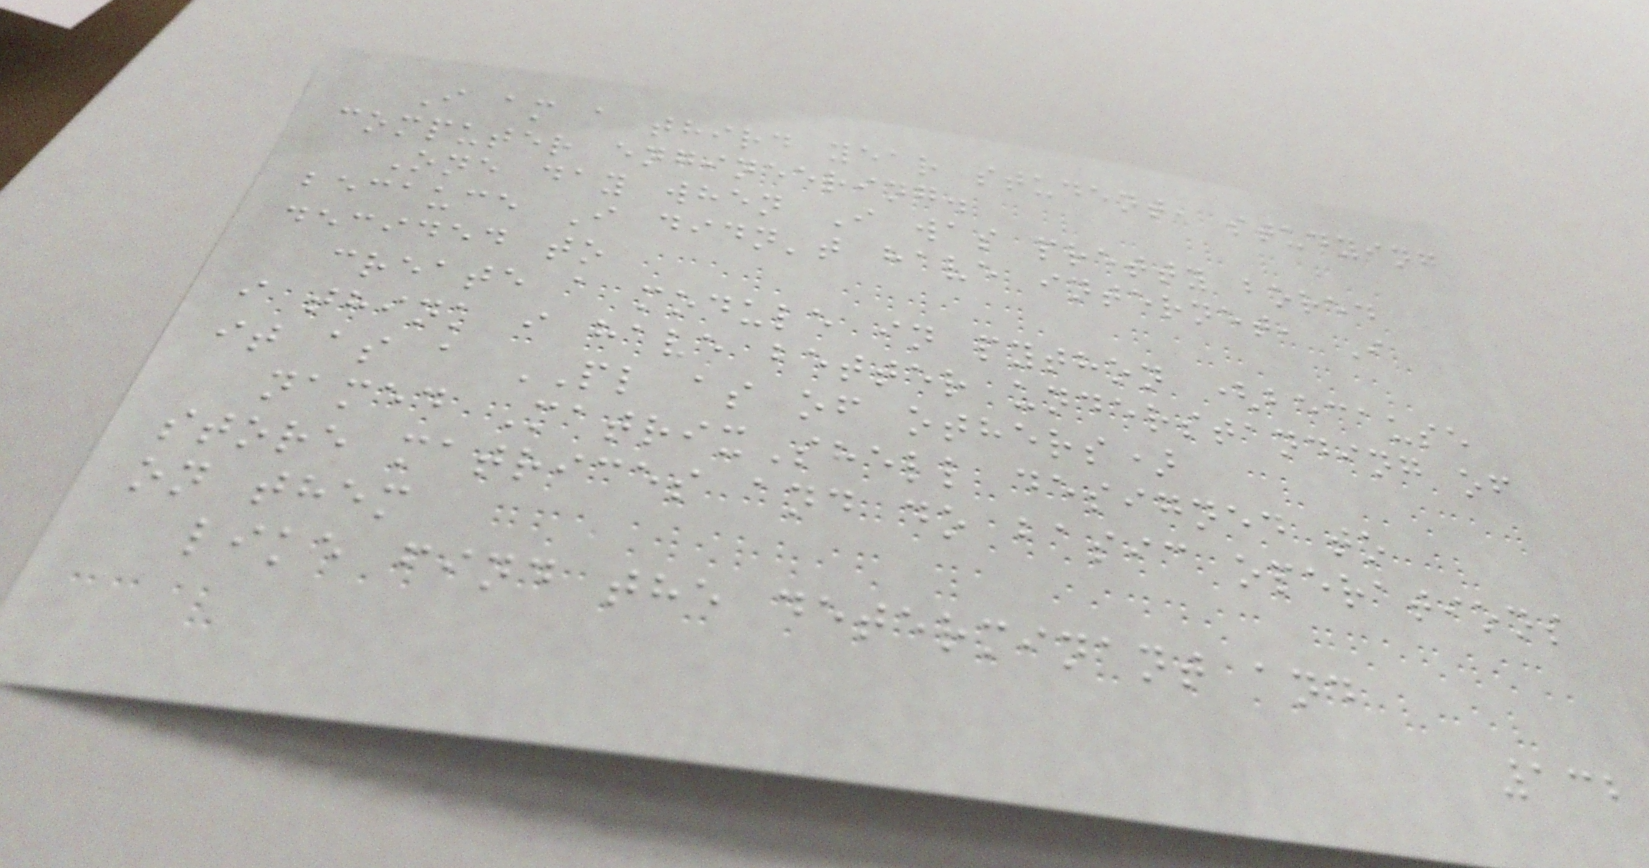I am a third year student, studying
computer engineering.
One day when I was pretty bored
becauce I didn't have internet, I
decided to
create a module in python (because
i think i have better understanding of
it as a PL as of others)
named MatrixShell designed to
store matrices and do basic operations
on them
like find the determinant and
132
